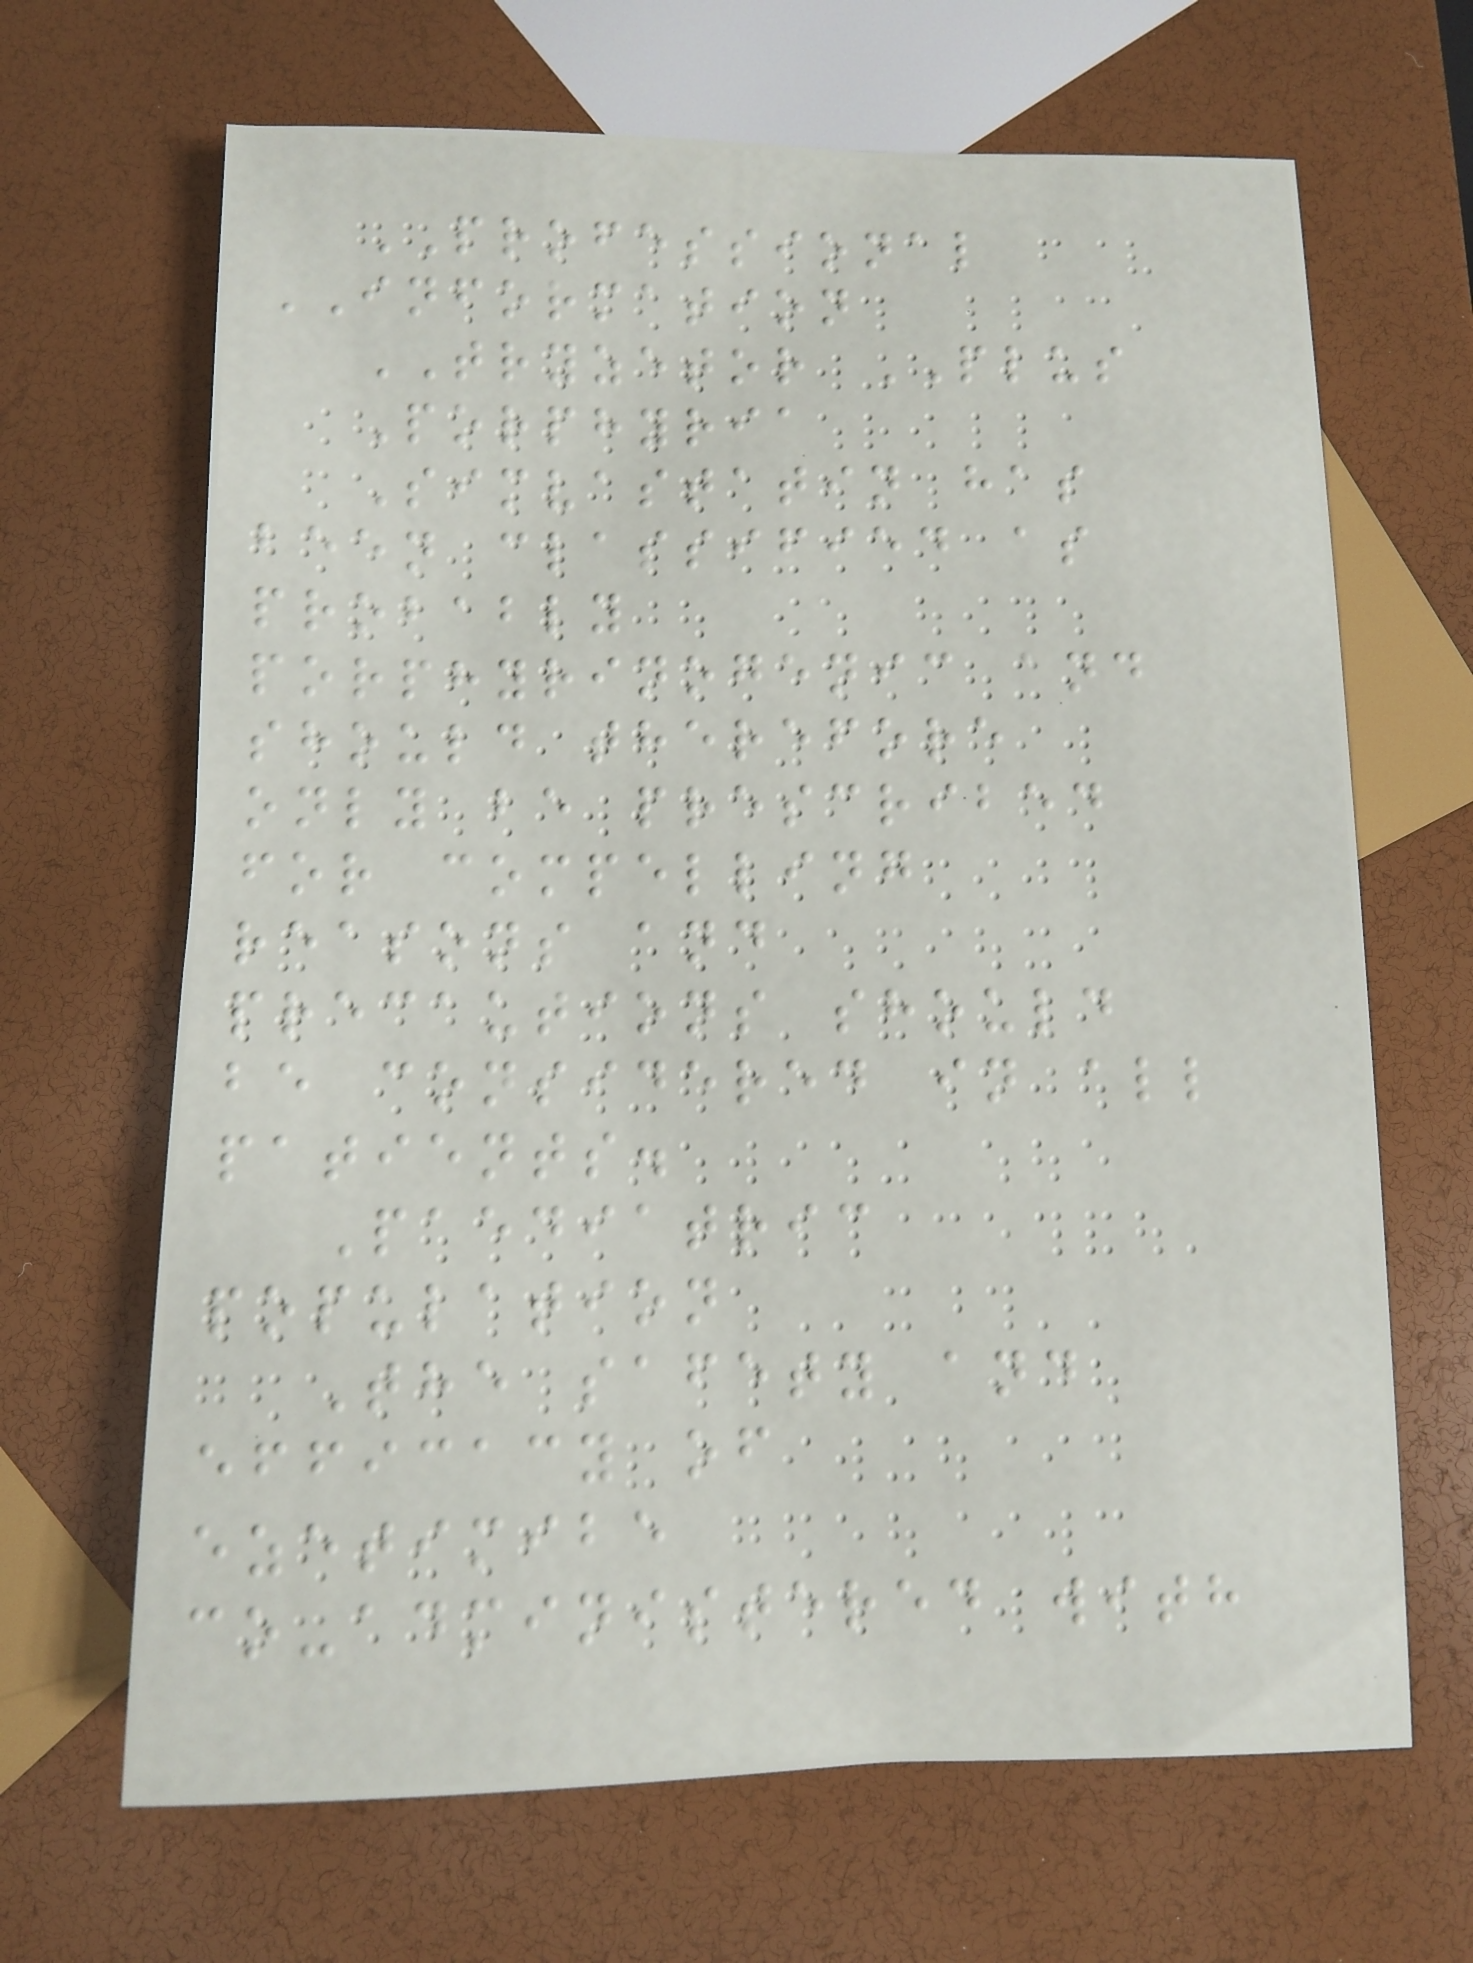PROFESSIONAL
INFORMATION
TRYZETOR PLUS
Porphyria
Simvastatin has
been classified as
probably
porphyrinogenic and
should therefore
only be prescribed
for compelling
reasons and
precautions should
be considered in all
patients.
Paediatric
population
The safety and
efficacy of
ezetimibe
co-administered with
